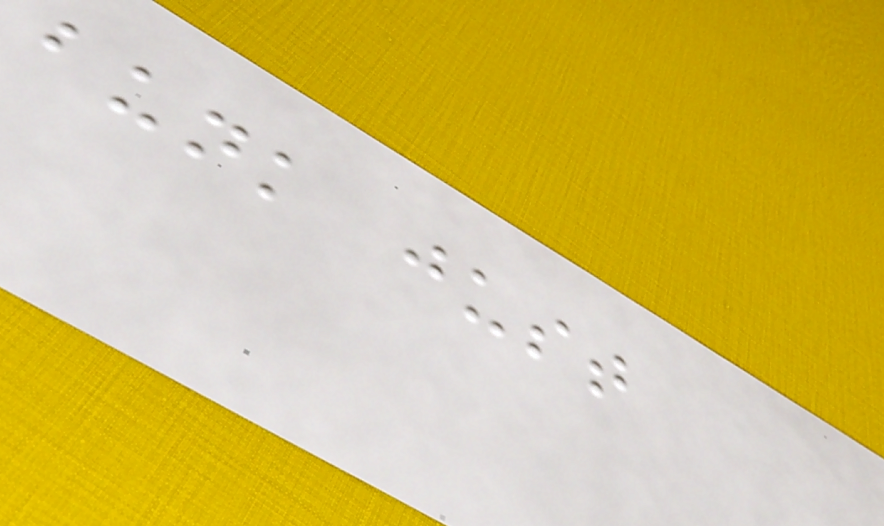bunk just
